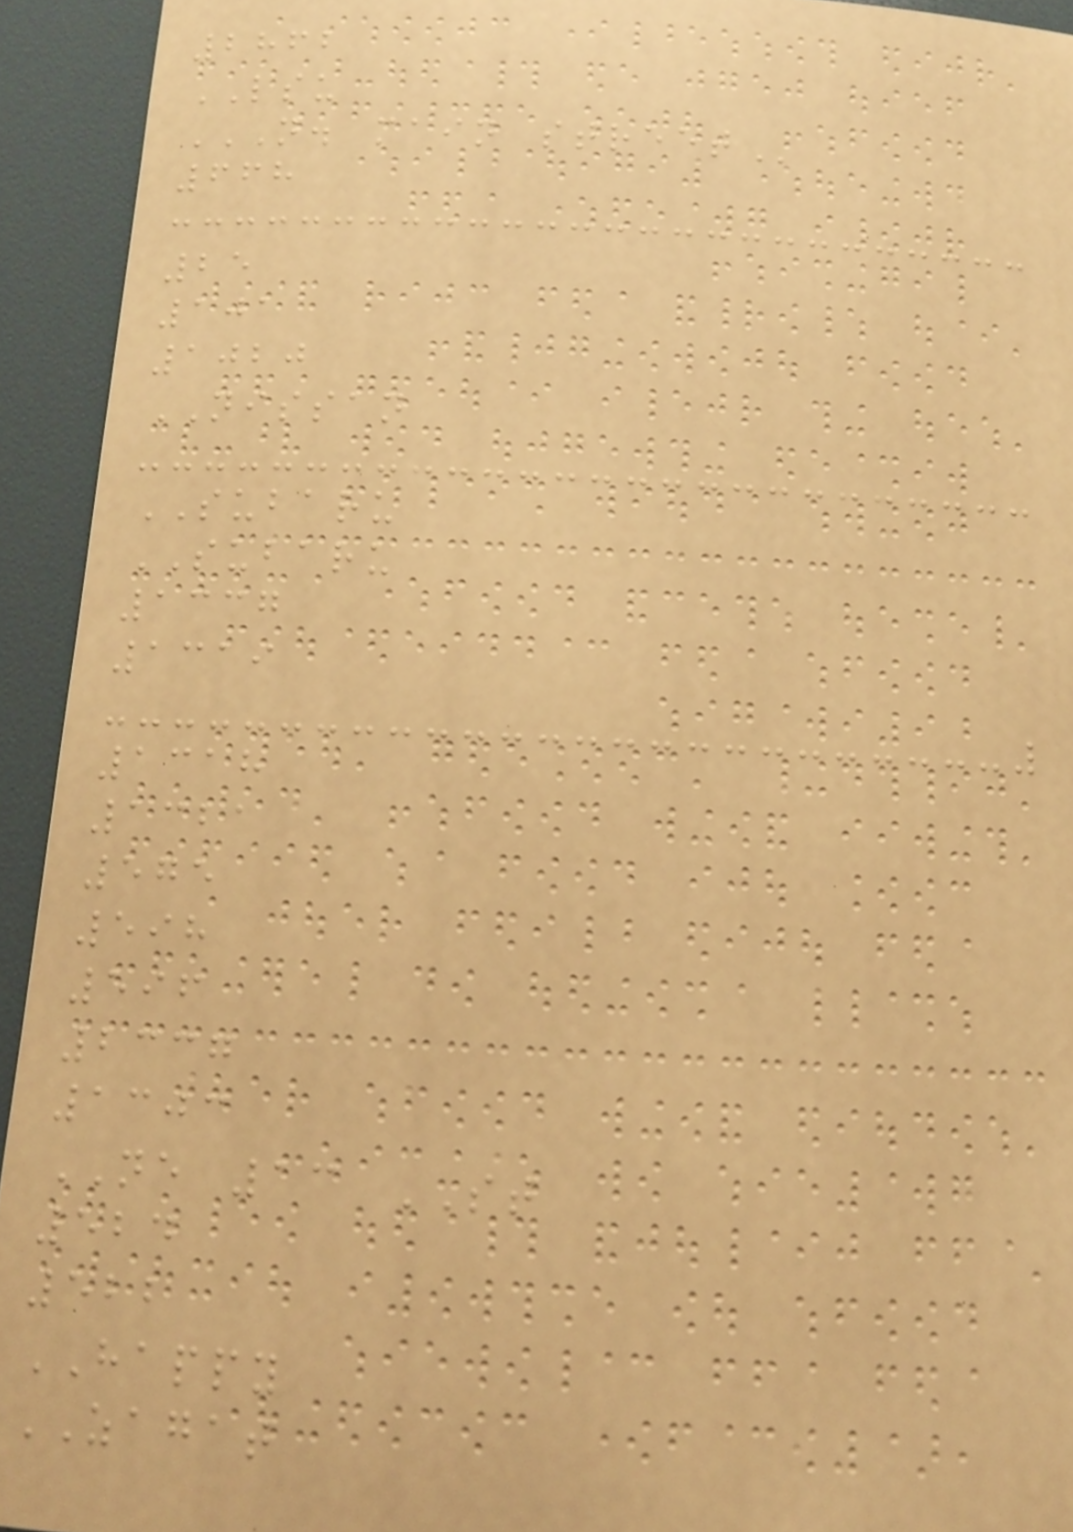2862
LSU
N. MAIN STREET
668
25
101
1020
NISSAN
SUBARU
SUBARU
1337
1319
1318
1321
575
598
596
2337
1303
NE 13 ST
524
522
HAPPY
ZAGAT
